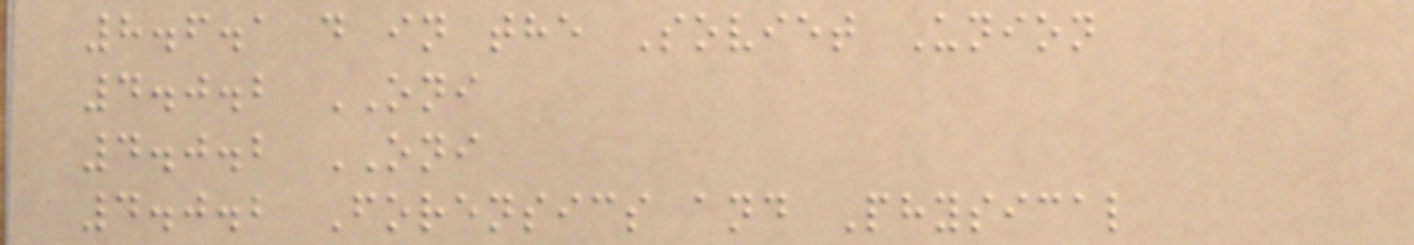8.6.1 d in the Soviet Union
4.0.2 ONI
4.0.2 ONI
4.0.2 Forensics and Physical
